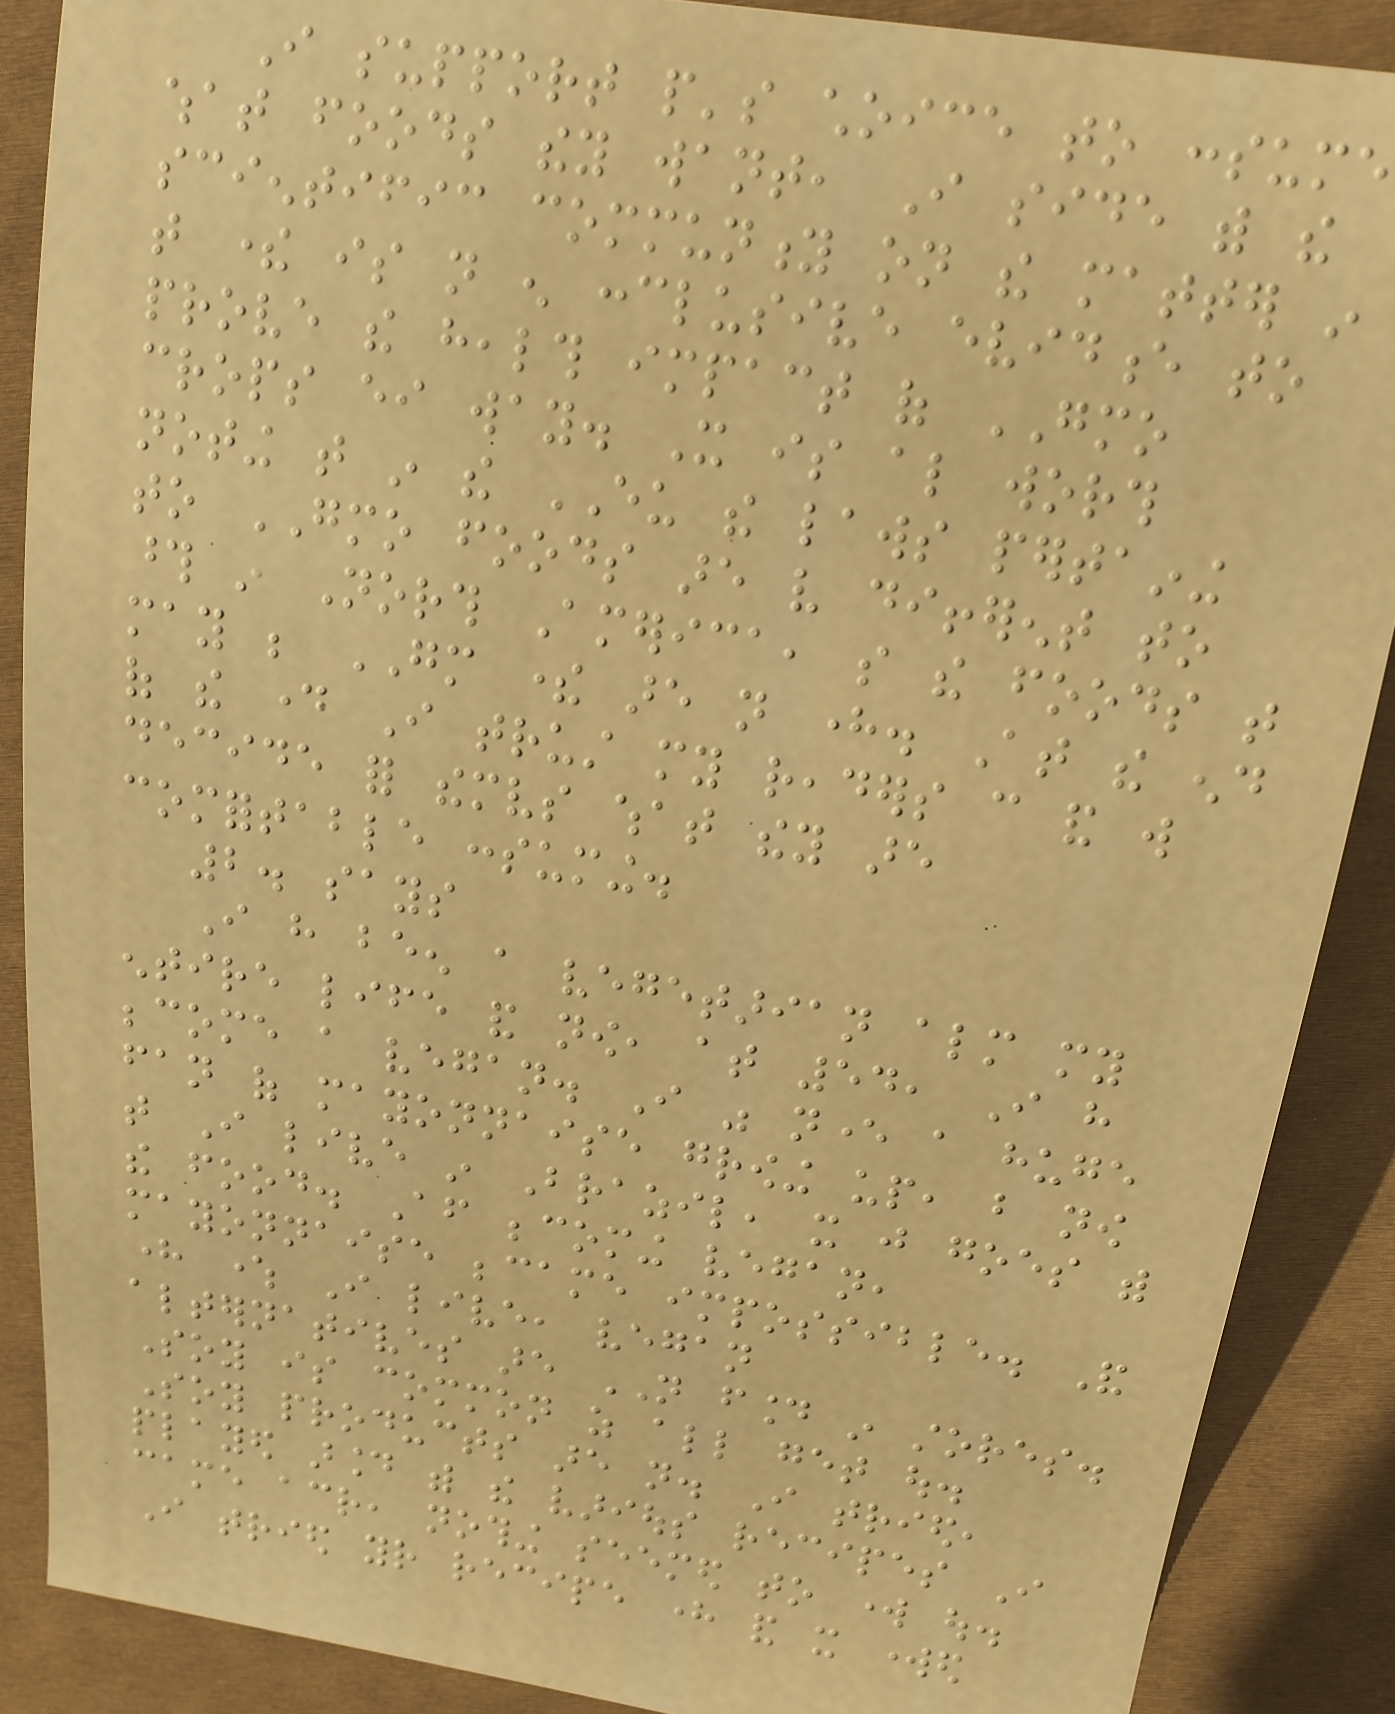I support people's choice to consume
what foods they want, I side with the
scientific community on the matter in
that there is not enough conclusive evidence to
prove the health impact of GMO
crops either way. It is also worth
noting that in the EU the laws pertaining
to GMO foods are very different to
those in North America, so the foods that
may be GM there are not here. At the end
of the day I trust my readers can and will
decide for themselves what they are
comfortable consuming.
2. says
I have been a vegetarian almost my
entire life and now, at 54, I have
become a vegan. I was never a huge
fan of mayonnaise growing up, but now
that I live in Brazil, it just goes with
the food. After becoming vegan,
mayonnaise became impossible. And
here where I live, vegan
alternatives are NOT found in stores.
Soy is common as all get out.
Soy products are not. I tried,
played around with the various recipes I
came across, nothing seemed to work out.
I tried your recipe here and it worked
